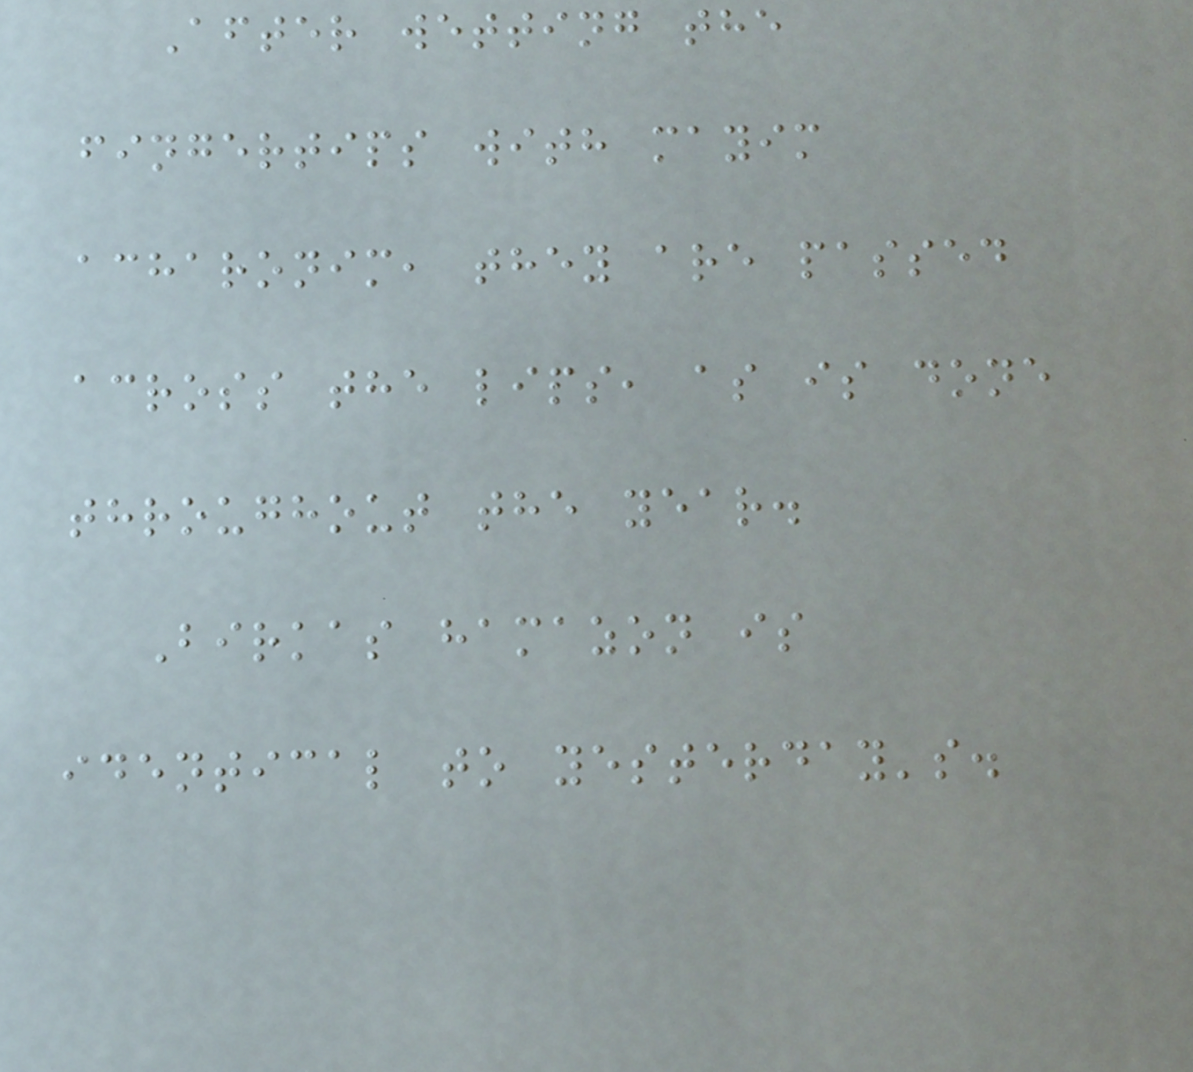After wetting the
fingertips with mayim
acharonim, they are passed
across the lips, as is done
throughout the year.
Birkas hamazon is
identical to yesterday's.
